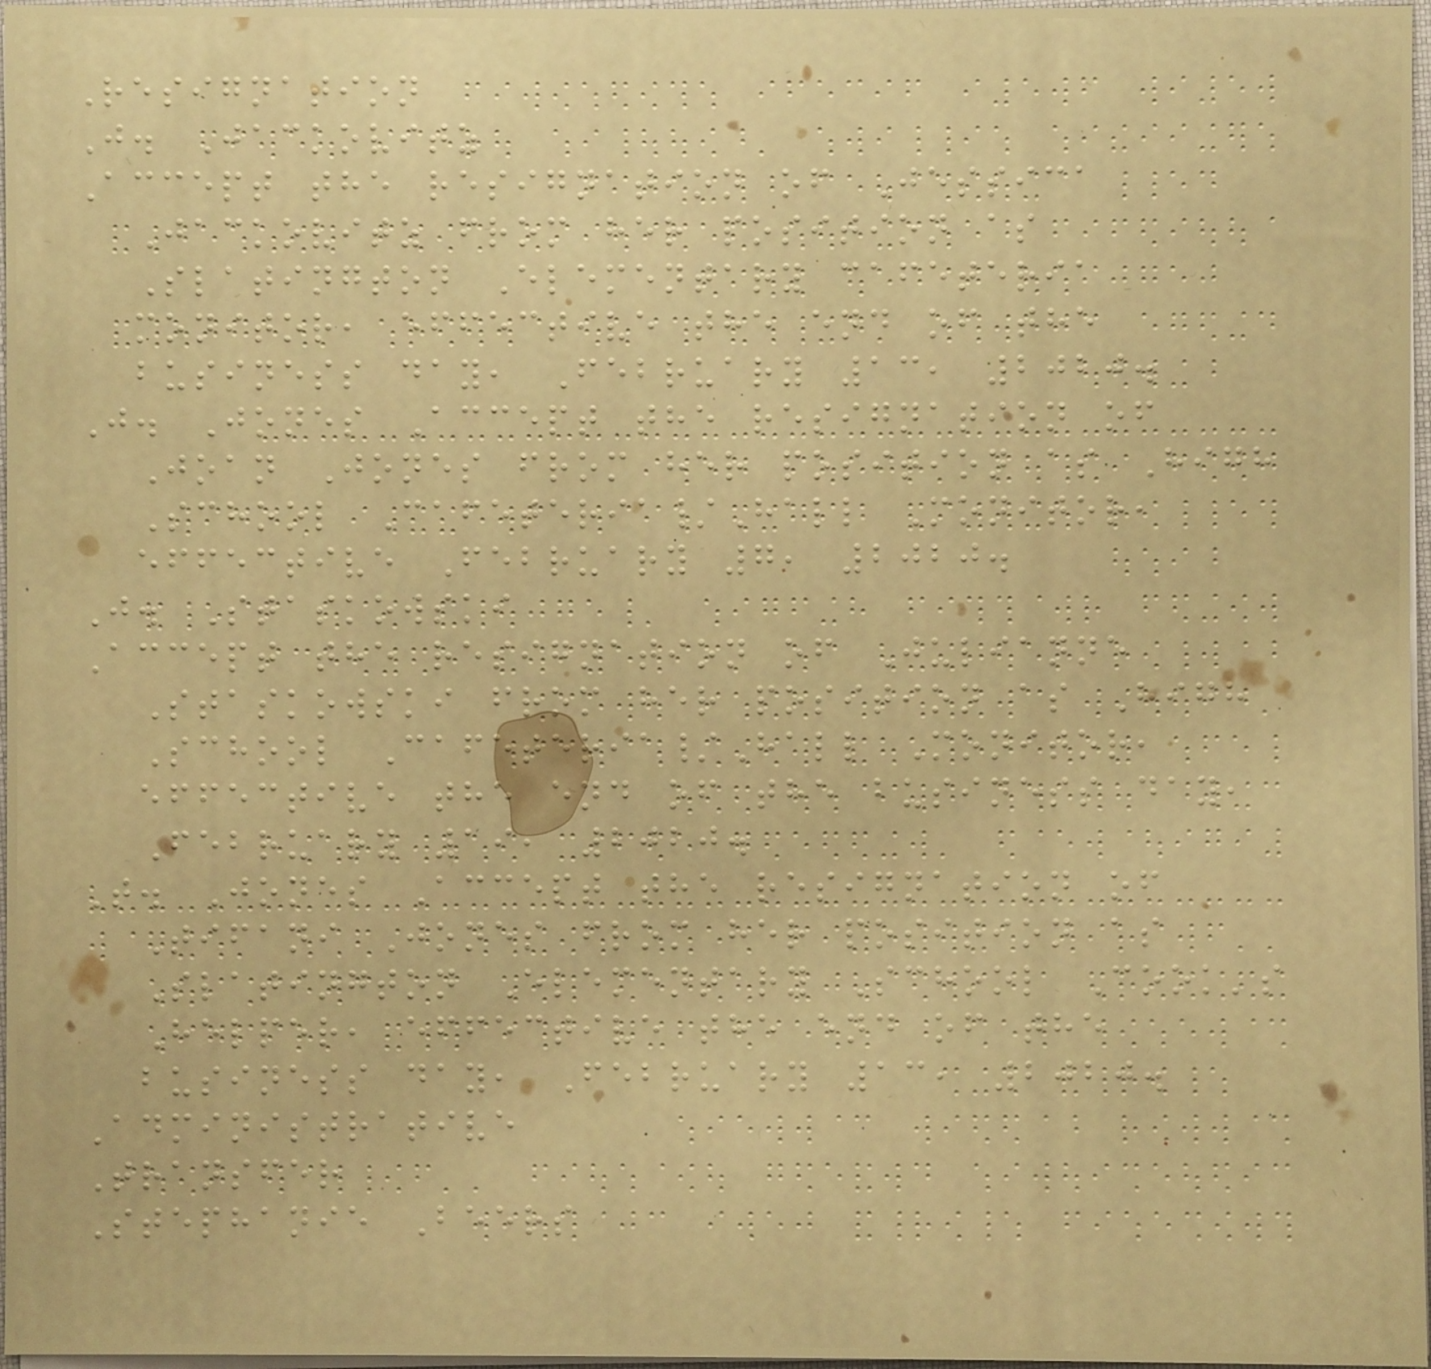Resignation
J. Jackovitz
Accept the resignation of Jessica
Jackovitz from her position as
Slatington Elementary cafeteria
monitor, effective the end of the
business day, February 13, 2020.
J. Jones Accept the resignation of
Joan Jones from her position as High
School Cafeteria/Hall Monitor,
effective February 7, 2020.
J. Staskowski
Accept the resignation of Julianne
Staskowski from her position as High
School Cafeteria/Hall Monitor,
effective the end of the business day,
February 19, 2020.
T. Jones Accept the resignation of
Tifani Jones from her position as
Slatington Elementary School Cook's
Helper, effective the end of the
business day, February 13, 2020.
Administrative
Transfer
Stephanie Beers
